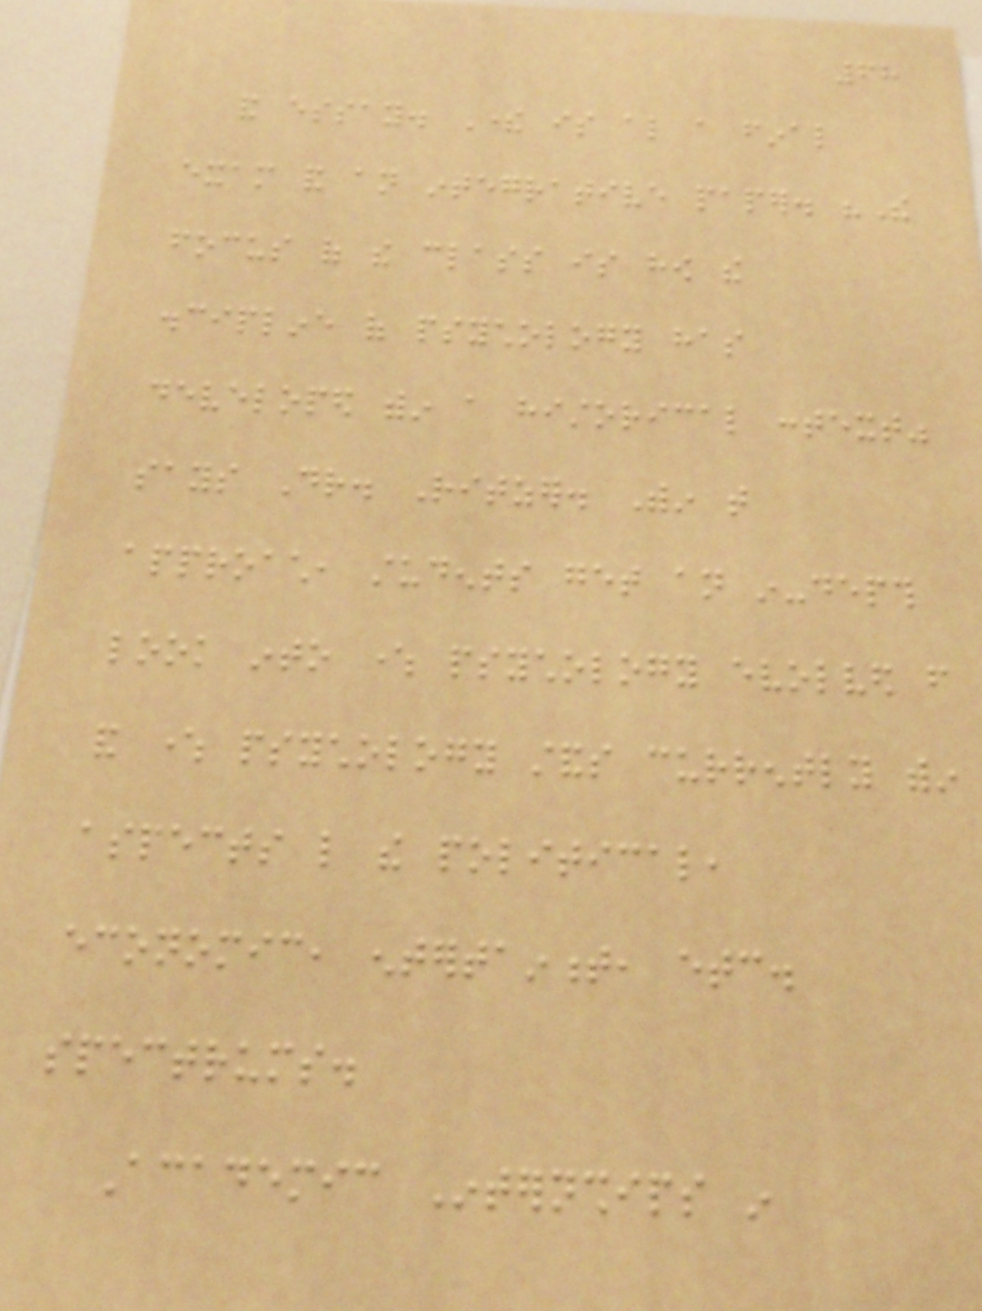68
and essay. There is also a final
exam and an integrative paper. "The
focus of the class is how the
discipline of psychology has
developed within a historical context"
says Dr. Ritzer. Within that
approach, students get an in-depth
look into where psychology evolved from
and where psychology stands currently within
aspects like the political,
economic, entertainment, etc.
spectrums.
Academic Internships in
